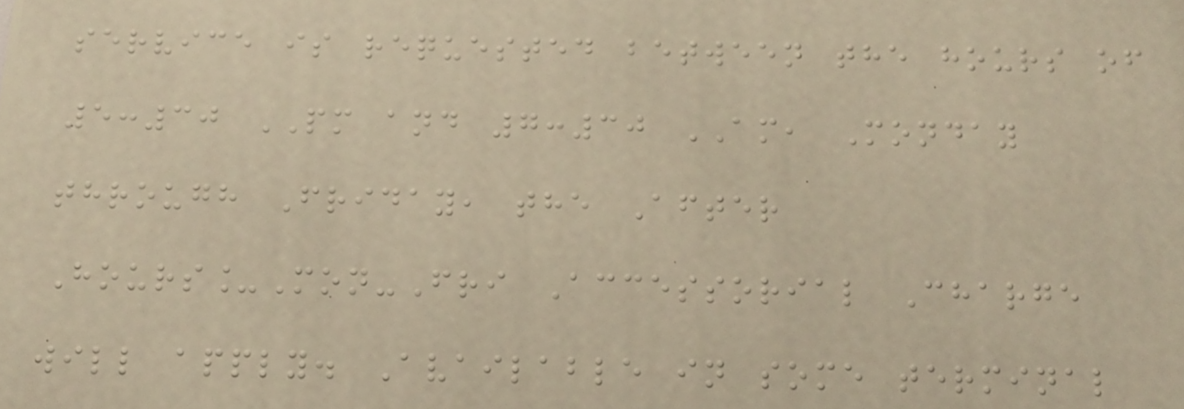service is requested between the hours of
5:30 PM and 7:30 AM, Monday
through Friday, the After
Hours_Mon-Fri Accessorial Charge
will apply. Available in some terminal
